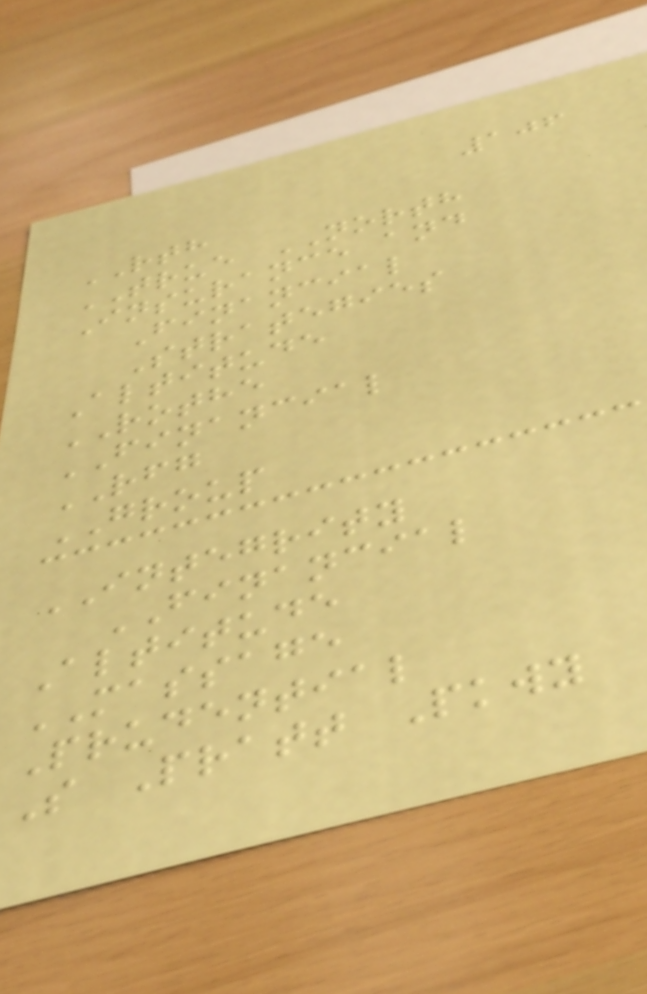106
RTH
TRUE NORTH
Insurance and
Financial
Strategies
Altitude
ROTHE
FINANCIAL
RFG
GROUP
INTEGRITY
FINANCIAL
Altitude
MASSAGE
Prudential
S Pratt Pkwy
